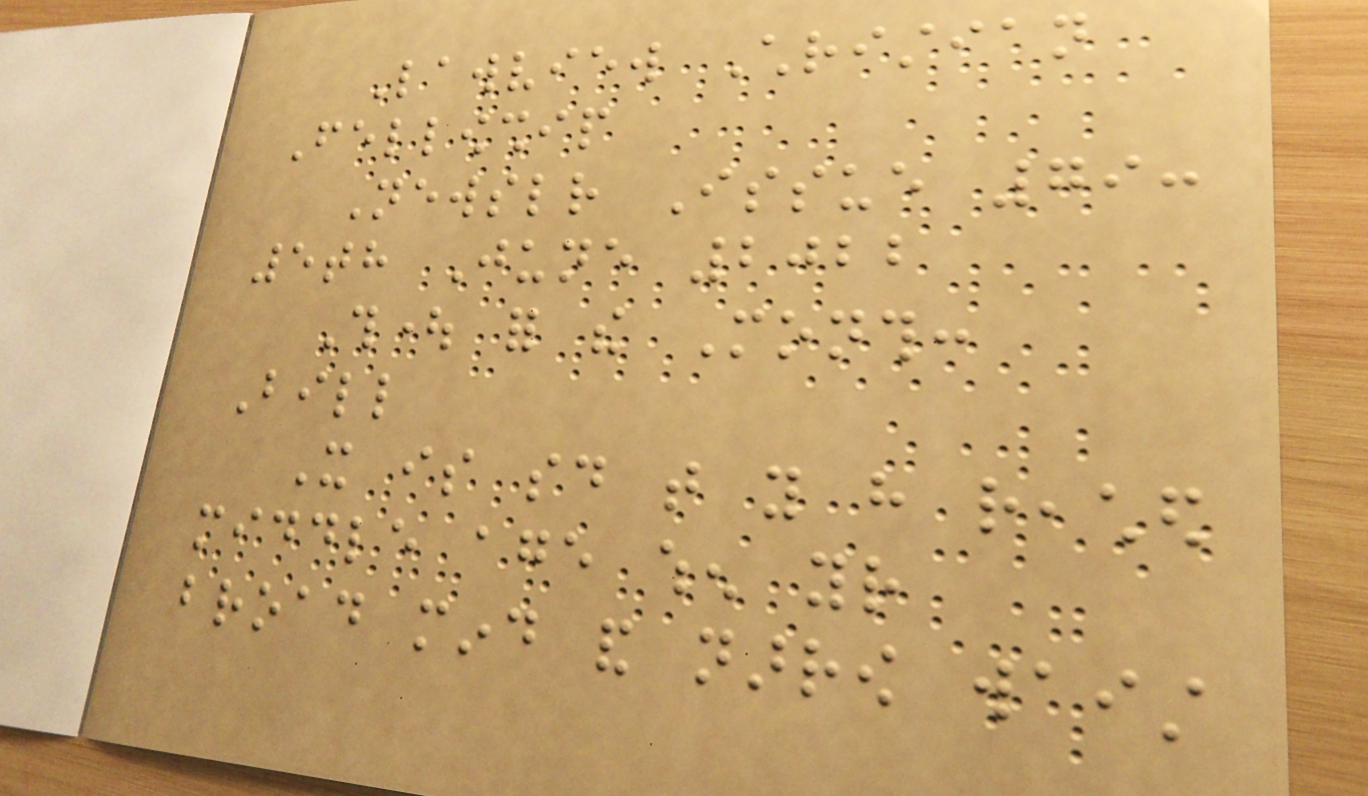Lawview Christian
Fellowship
Newsletter Issue 79:
5th June 2022
Thought for the Month:
Bill
It is said that you have reached
middle age when your
broad mind and narrow waist
